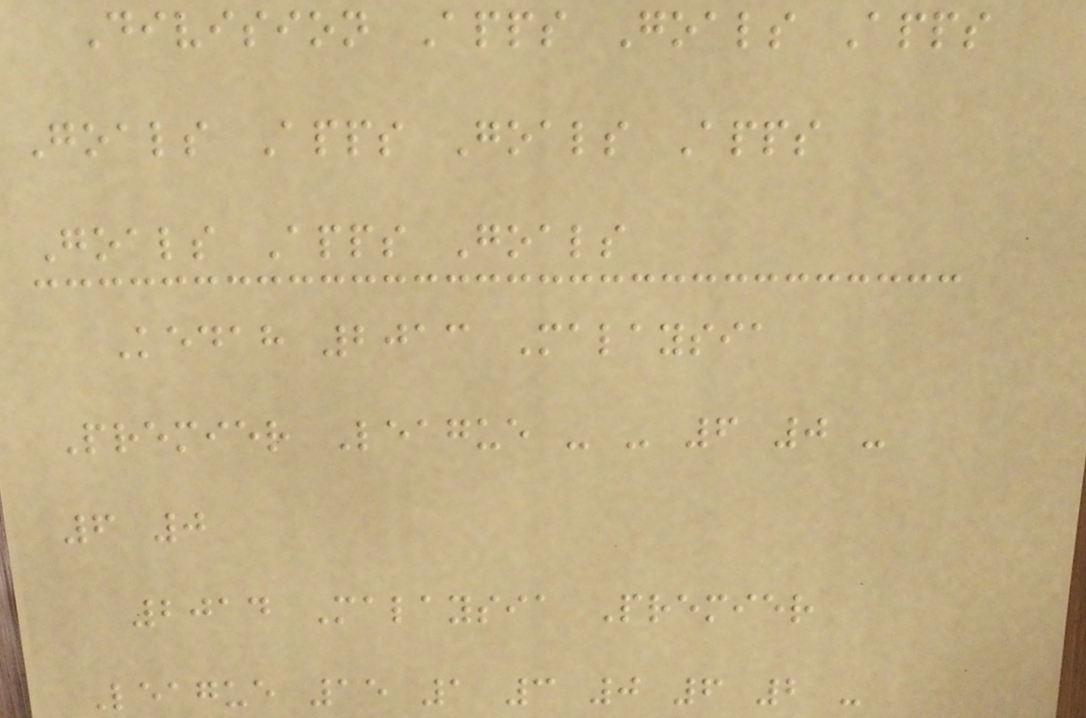Division Apps Goals Apps
Goals Apps Goals Apps
Goals Apps Goals
Kedah 2013 Malaysia
Premier League - - 6 0 -
6 0
2014 Malaysia Premier
League 15 1 3 0 6 2 -
